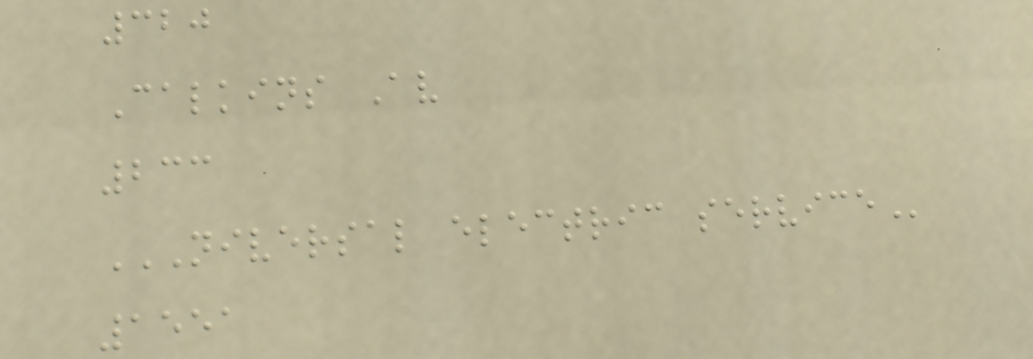320
Calkins Av
233
NIVERSAL ELECTRIC SERVICE
1551
